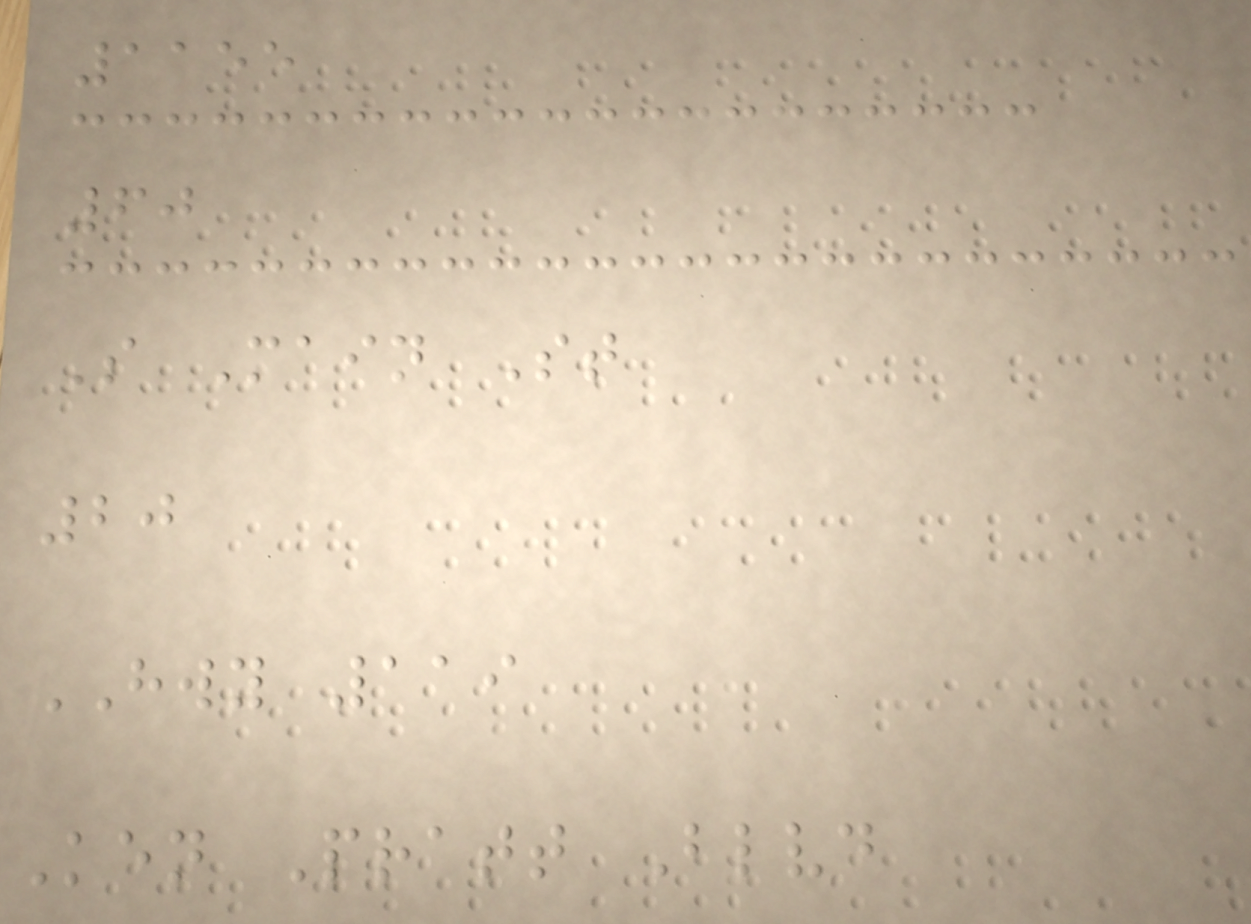1155
60
S Main St
20
HWY 119
Ken Pratt Blvd
